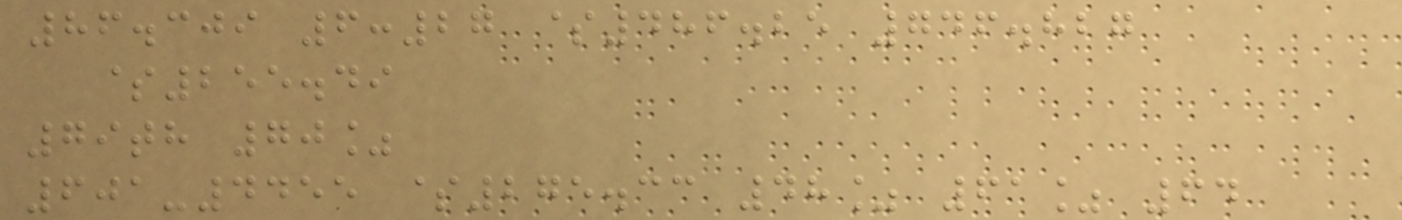86.309 6:27 $486.25 746.827
$255.49
79th 70%
601-4455 $275.33 48% 61% 64
